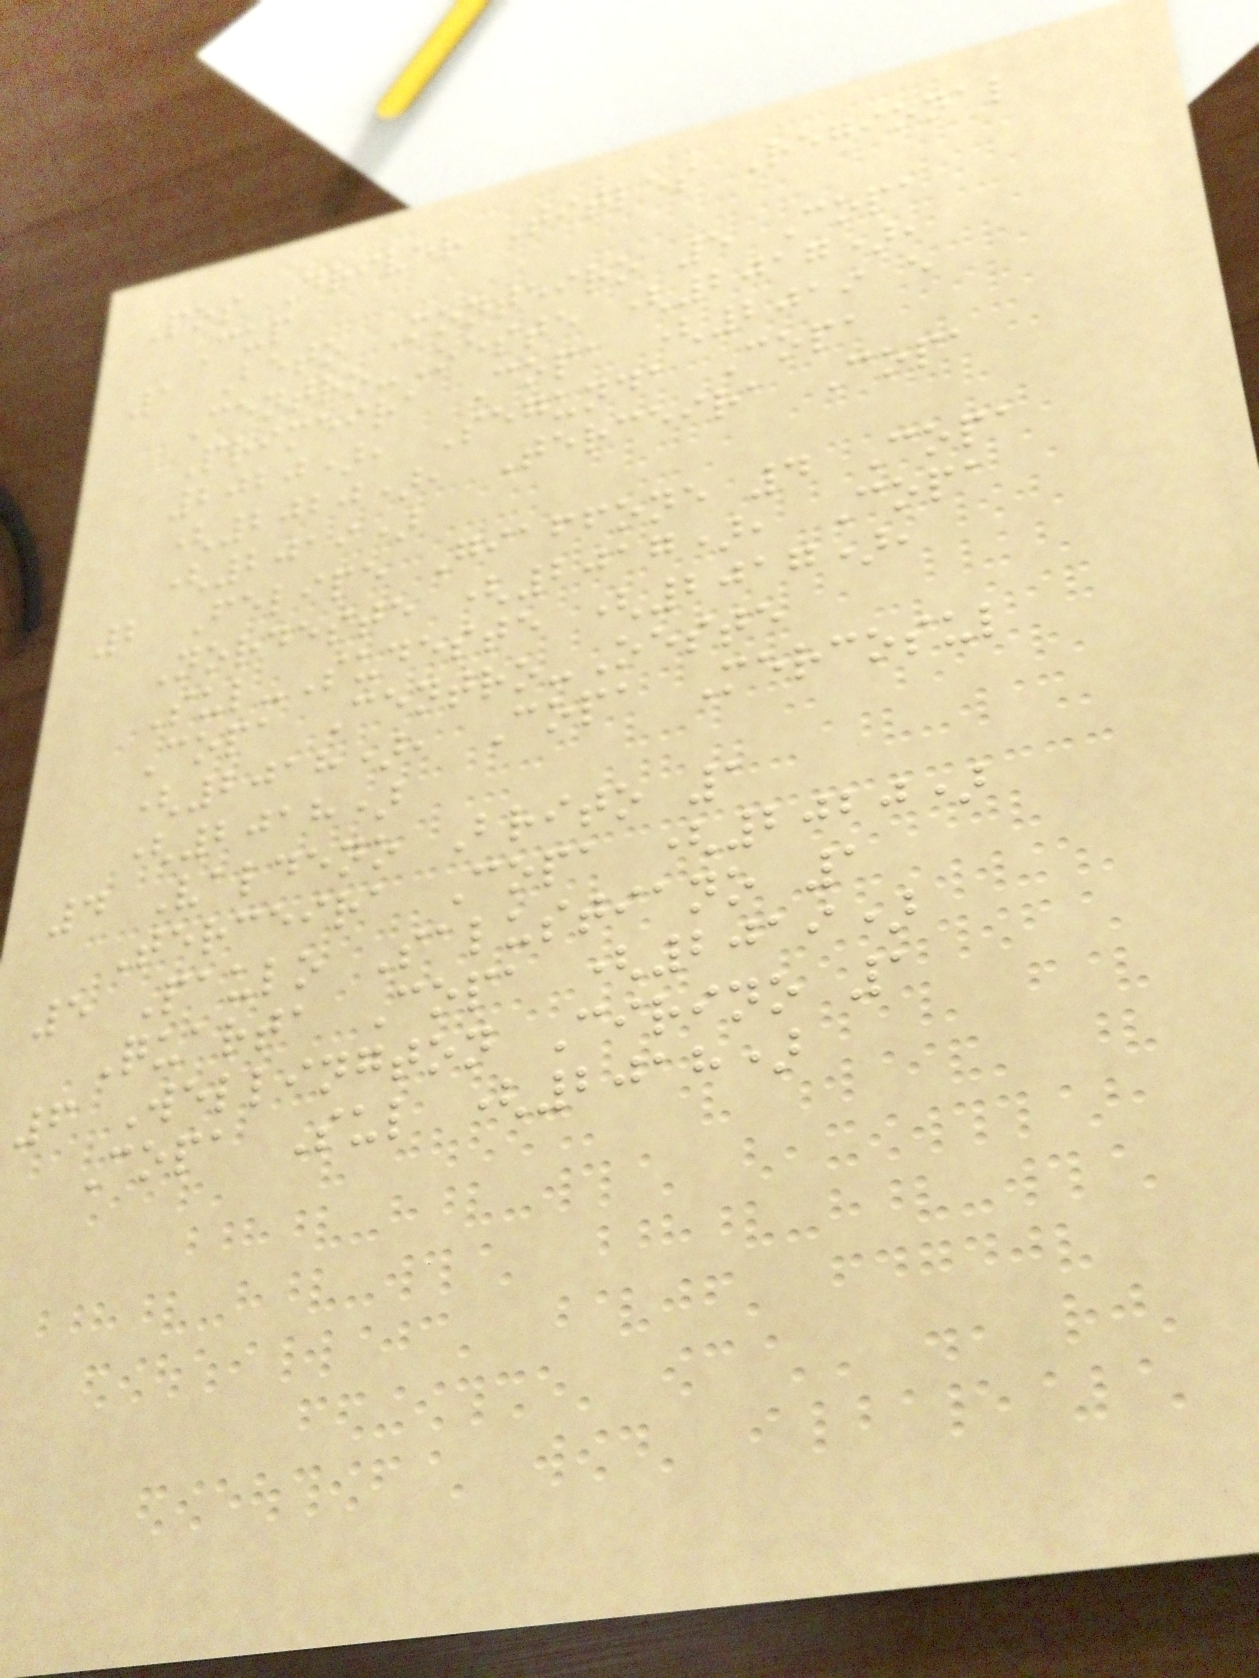Pos Driver Titles Regional
Cup
1 Beto Monteiro 5 Copa
Centro-Oeste (2017),
Primeira Copa (2019 e
2020), Segunda Copa
(2020), Terceira Copa
(2019)
2 Felipe Giaffone 4 Copa
Nordeste (2017), Copa
Sul-Sudeste (2017),
Copa Centro-Oeste
(2018), Copa Mercosul
(2018)
4 Valdeno Brito 1
Terceira Copa (2020)
5 Paulo Salustiano 1
Quarta Copa (2019)
6 Wellington Cirino 1
Copa Sul (2018)
